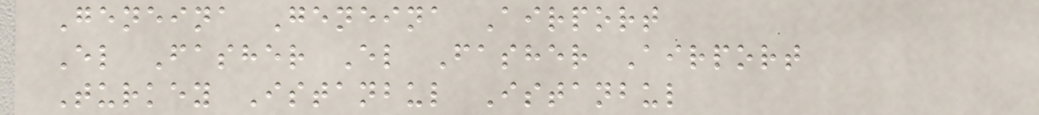Geneina Geneina Airport
El Fasher El Fasher Airport
Turkey Istanbul Istanbul
